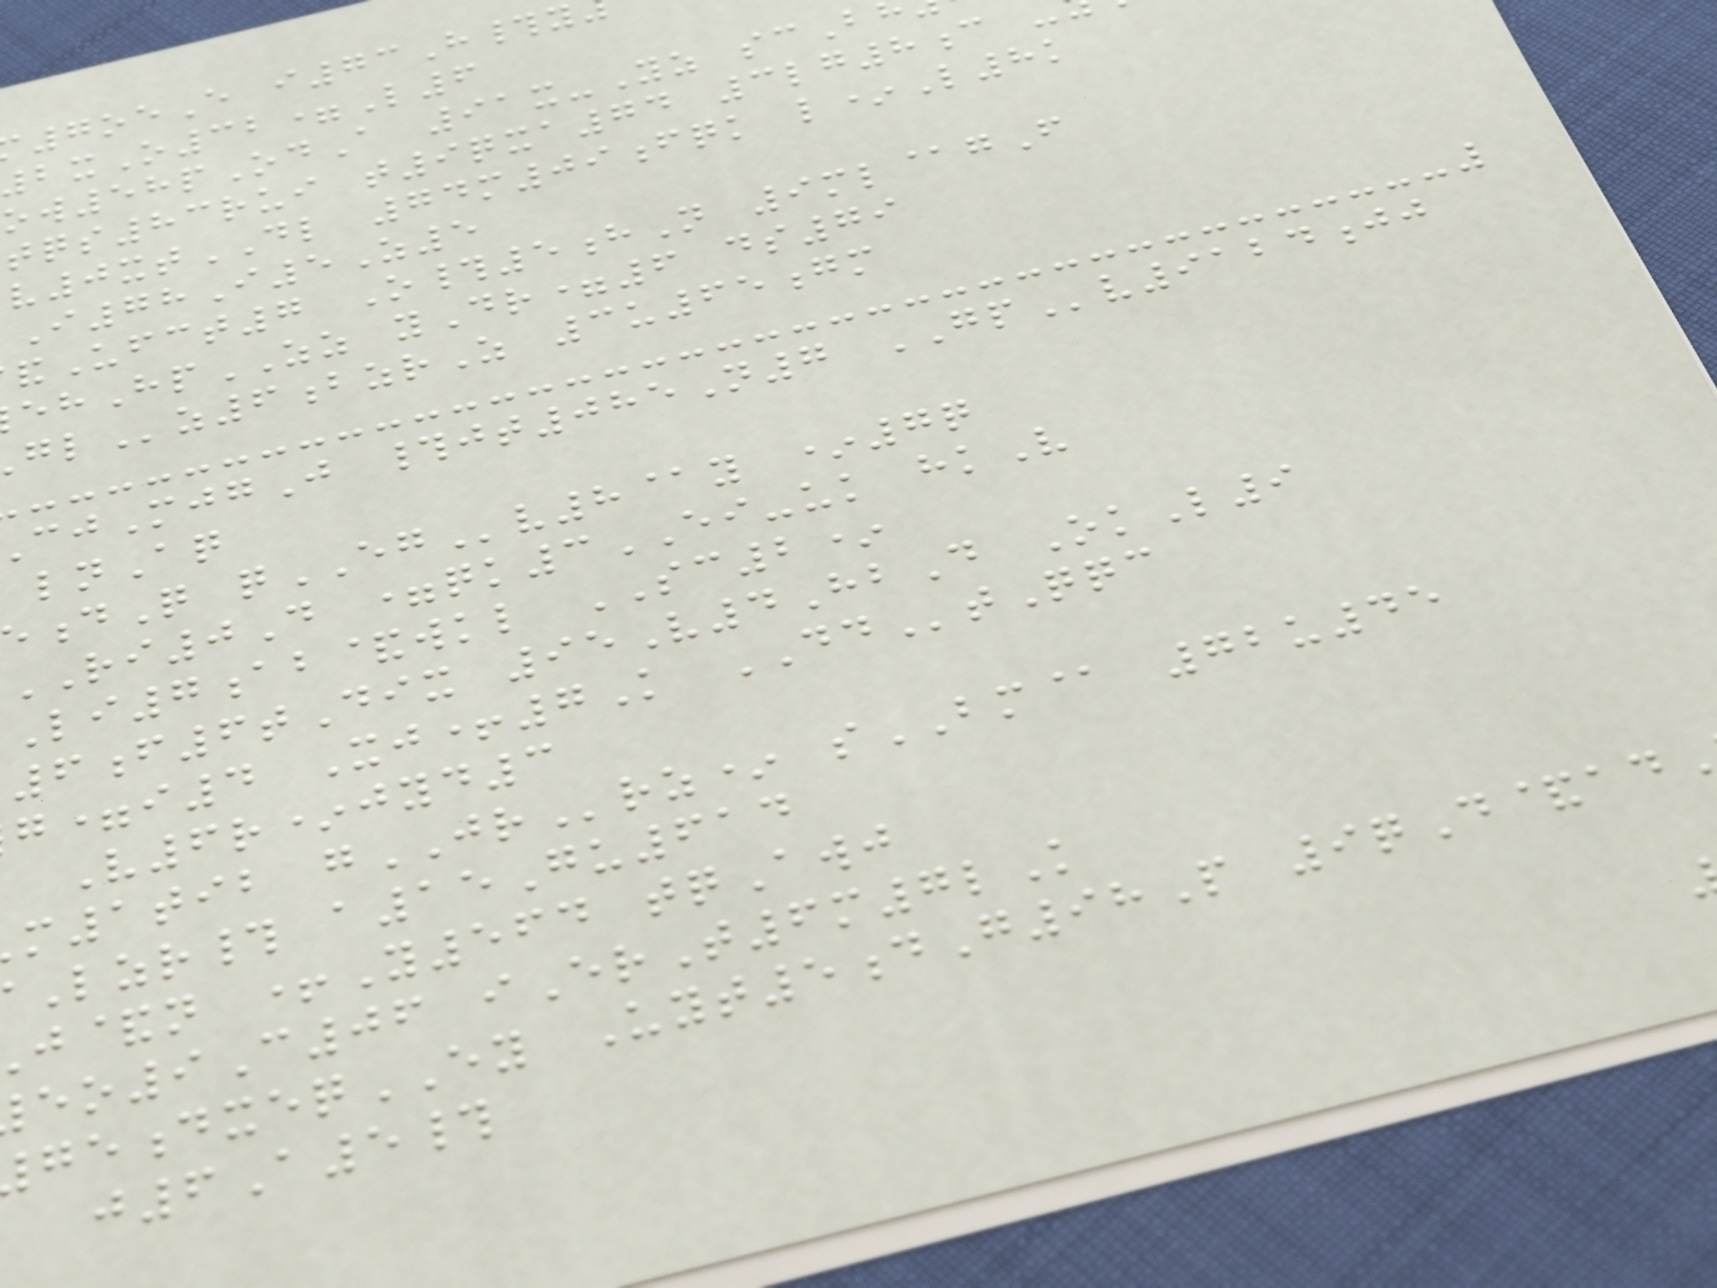7oeE i73H#y
xO32=L6
58pOdA 91x-Yz scB
tqs83rui t9qxa74 3lg8c
0xtDL 74m09fqk l*L8k
I78I5Z5
Ufct7 O#5hN 9ml@gF
HpZZ yDr=6 ds79
z6bzrZ 3u65gm
jMjgJ #jt085N7 GPv9124jj
lnAq
dQ qEGv8@y *7q
RI0D =qk3EI-uk hkV
li7ab&wkl SC2*
6f6tDix 95V4HbD OkL9
=i4 Xj+7K DDtQqc
V6r*jyd3
m1tib gJRrz* sBM@ 72u45
Lzr# a15Gu614
j&n +Y564 tqAwj
o9C06 iErT6m7lK
dxeqEY Uyt5dG98P 9qD&ad
j6A5#
